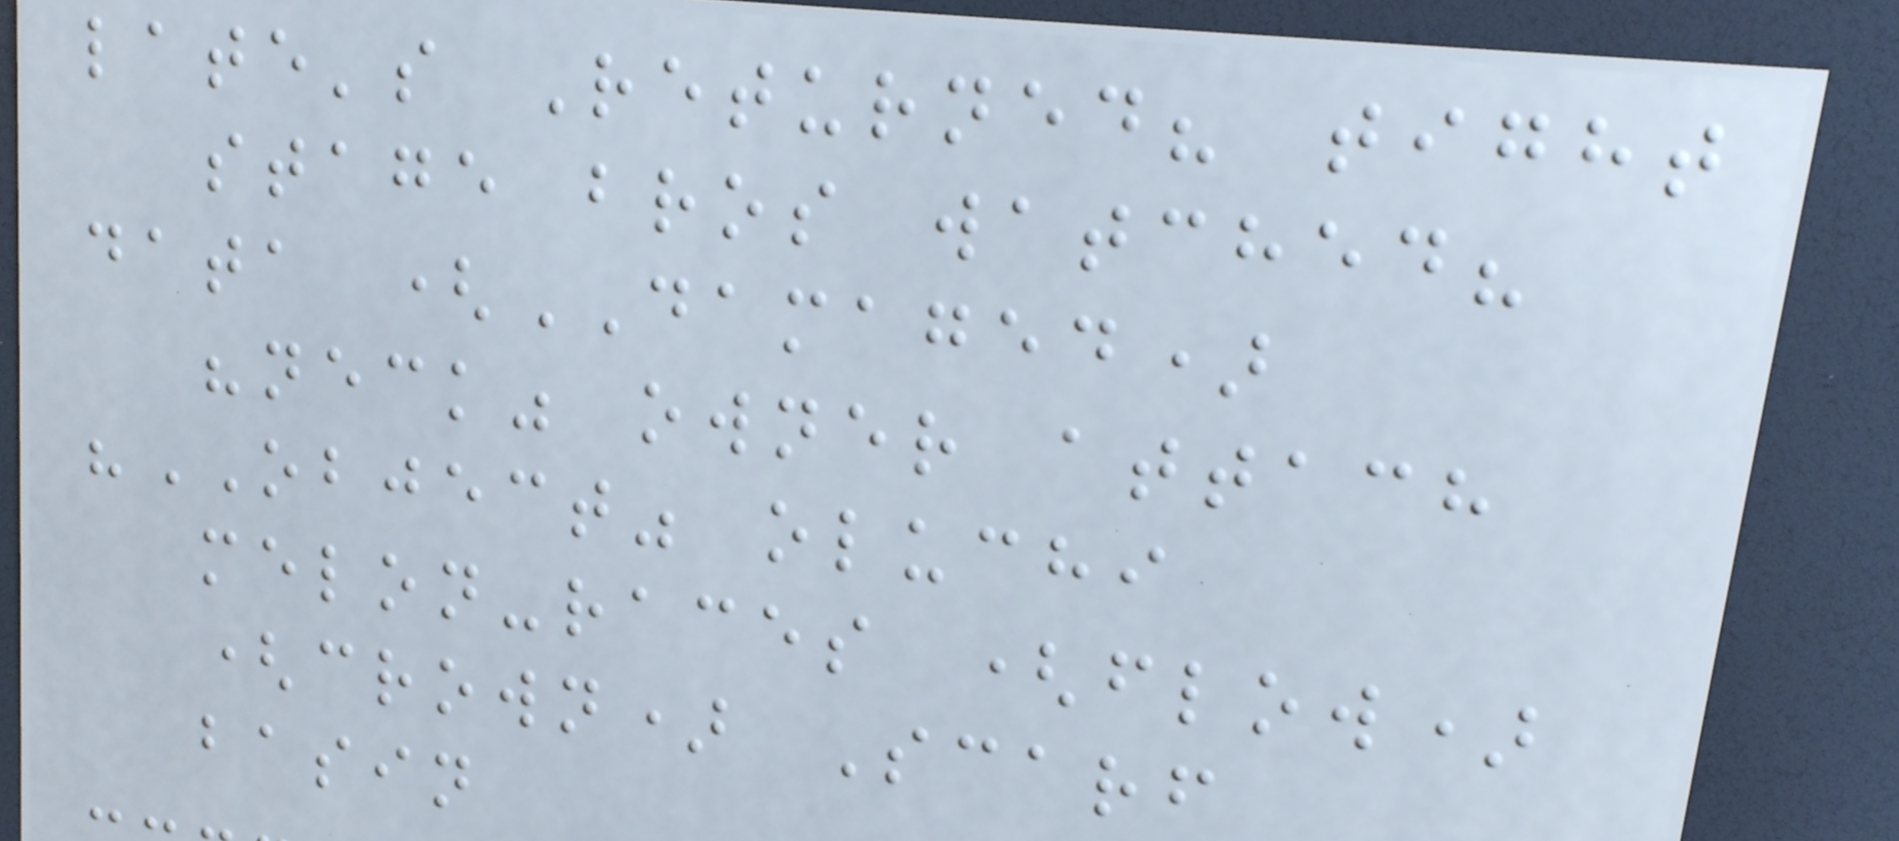late's Returned? tight
stage bros watched?
data (DAMAGED)
"neck" owner attach
"OBJECT" oluchi
melon-races (flow)
(crown) Scarf
basin
